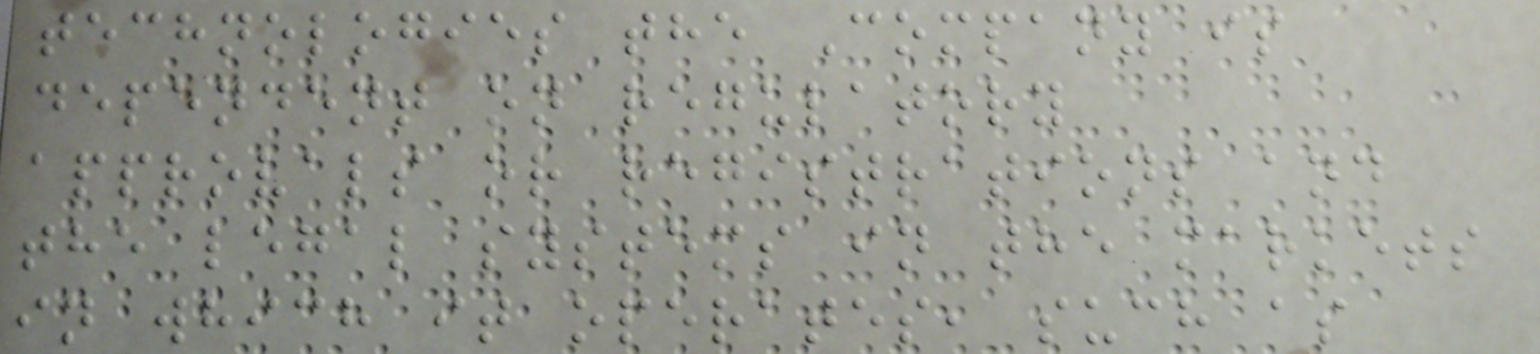technologies the Company is
dependent on regulatory
approvals or registrations and
the legal systems in the markets
in which it operates, such as
